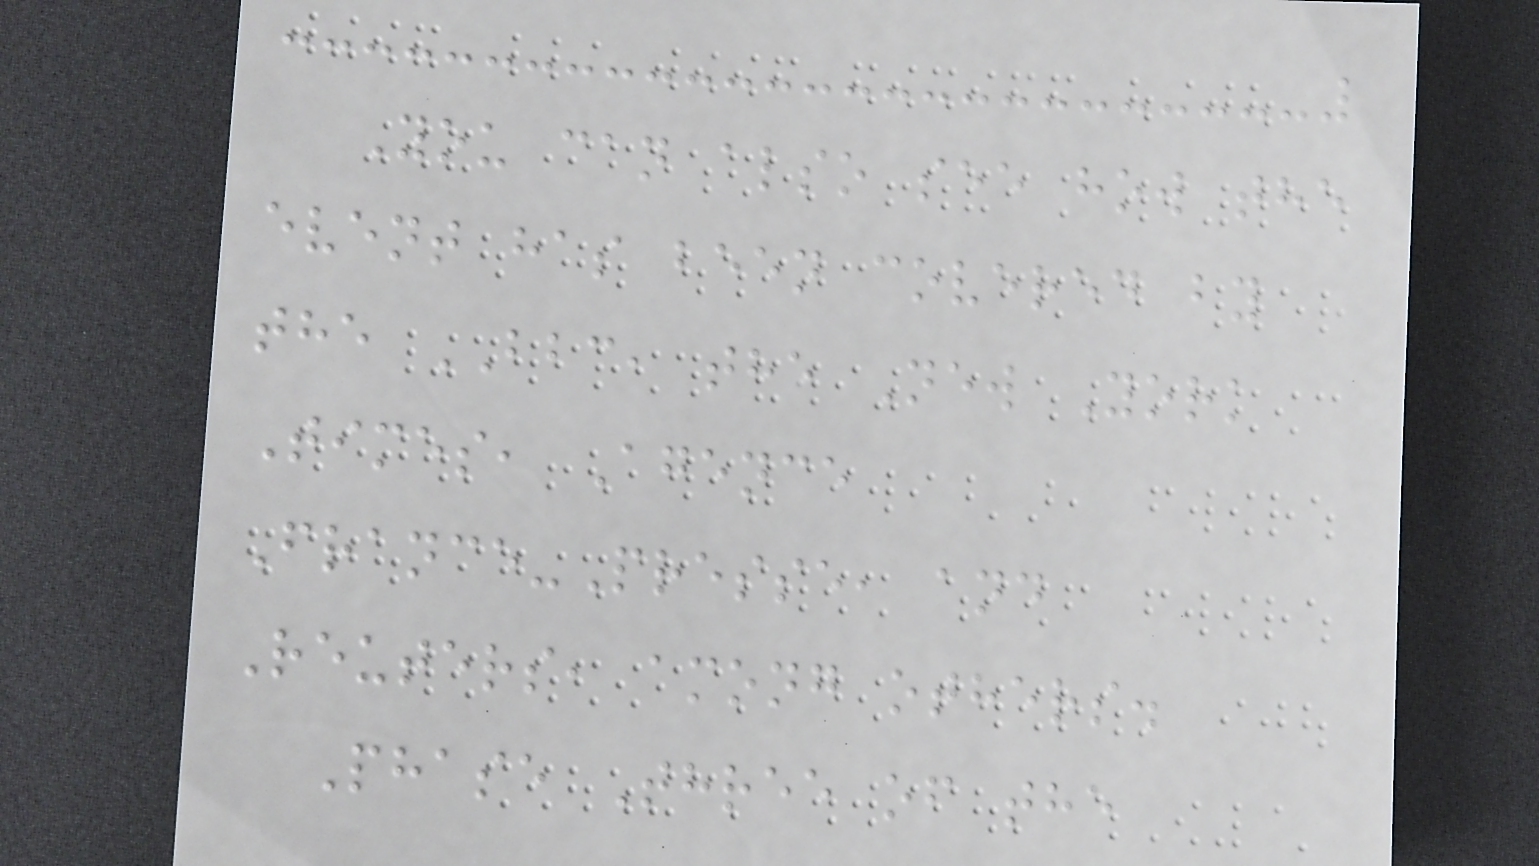You can also see how the
event has been covered by
the BBC, the New York
Times, Agence
France-Presse, and
Reuters, among others.
Phase Three of the
